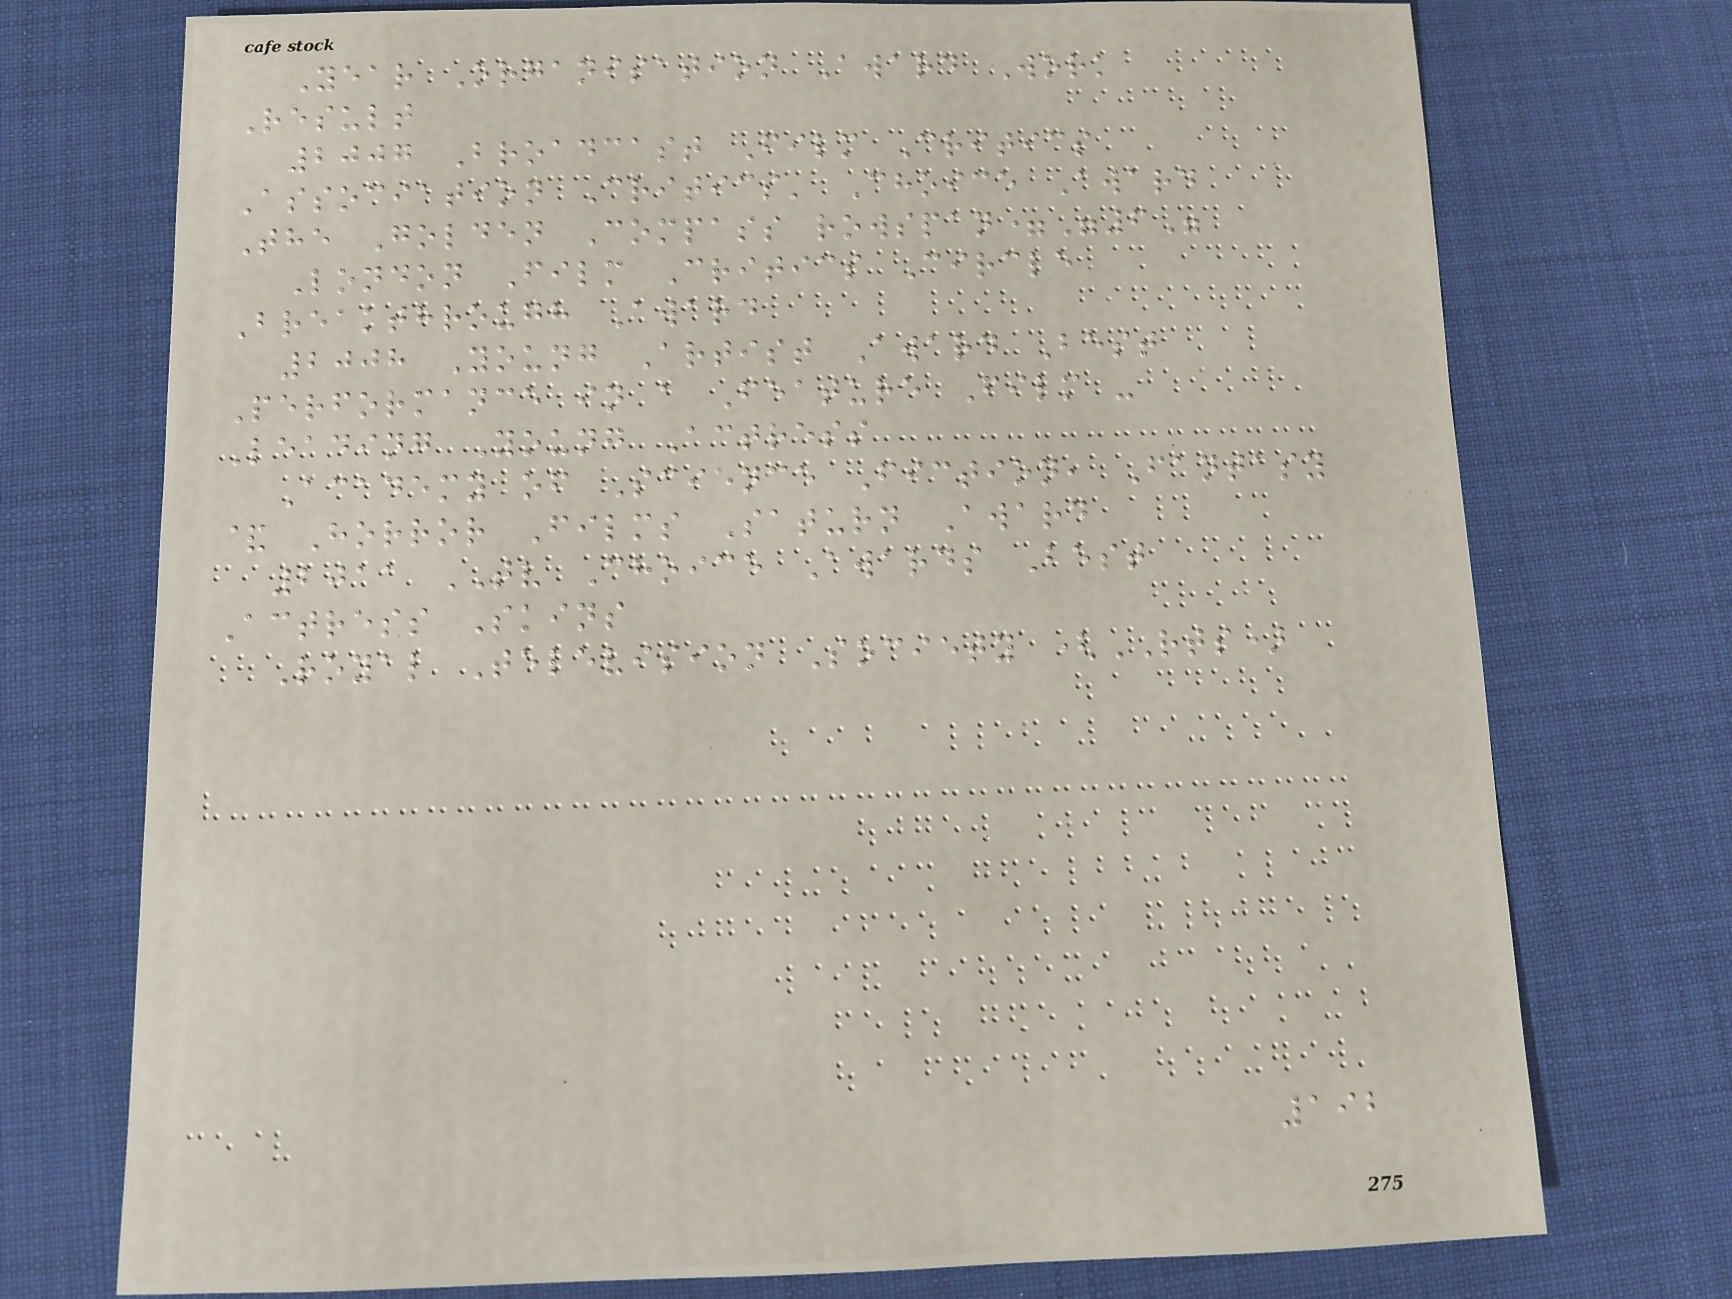Year Organisation Award Work
Result
2007 Broadcast Film Critics
Association Critics' Choice Award
The Golden Compass rowspan="6"
London Film Critics Circle
Breakthrough Award
2008 Young Artist Award Best
Performance in a Feature Film -
Leading Young Actress
Academy of Science Fiction, Fantasy
& Horror Films Saturn Award
2011 TV Choice Awards Best
Actress Skins
Royal Television Society (RTS)
192
